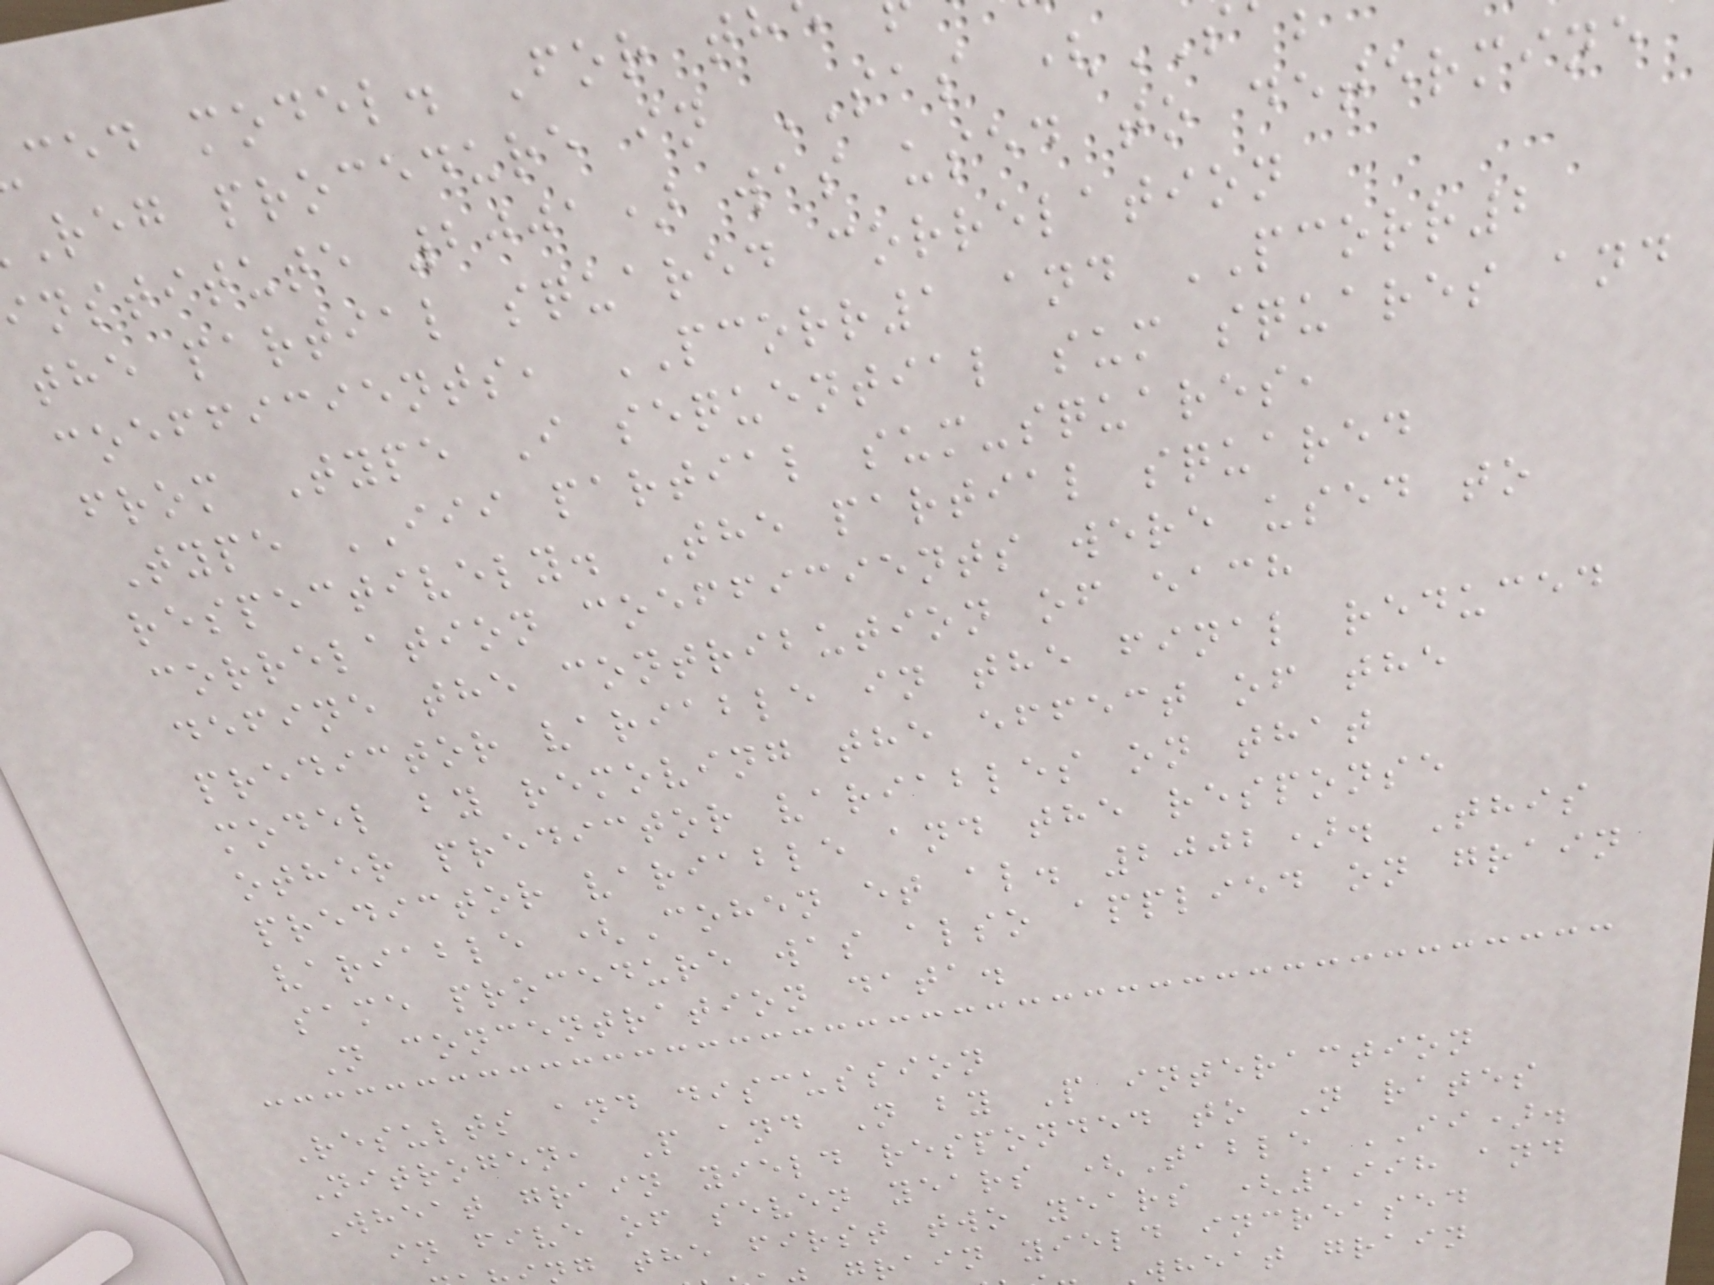ced model. For th
reg procedure in SAS (
nstitute 2001) was used to determine
the partial squared correlation
coefficients, PCORR1 and PCORR2
from Type I sequential sum squares and
Type III partial sum-squares,
respectively. The partial squared
correlation coefficients were used to
define the contribution of each
predictor variable in the final reduced
model by removing the effect of the
other predictor variables on that
predictor variable and the response
variable (Cohen et al. 2002). This
same procedure was also applied on grain
N concentration data.
Results and discussion
Nitrogen, P and N by P interaction
Wheat grain yield responded to N rates
in five of seven years (Table II).
g the first two years (1998 and
rain yield increased
heat grain
